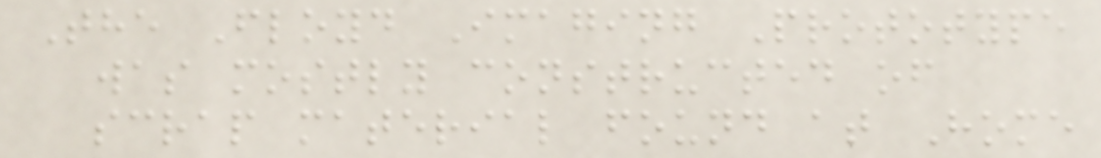The Floyd Imaging Prototype
was mostly constructed of
scrap material found at Home
